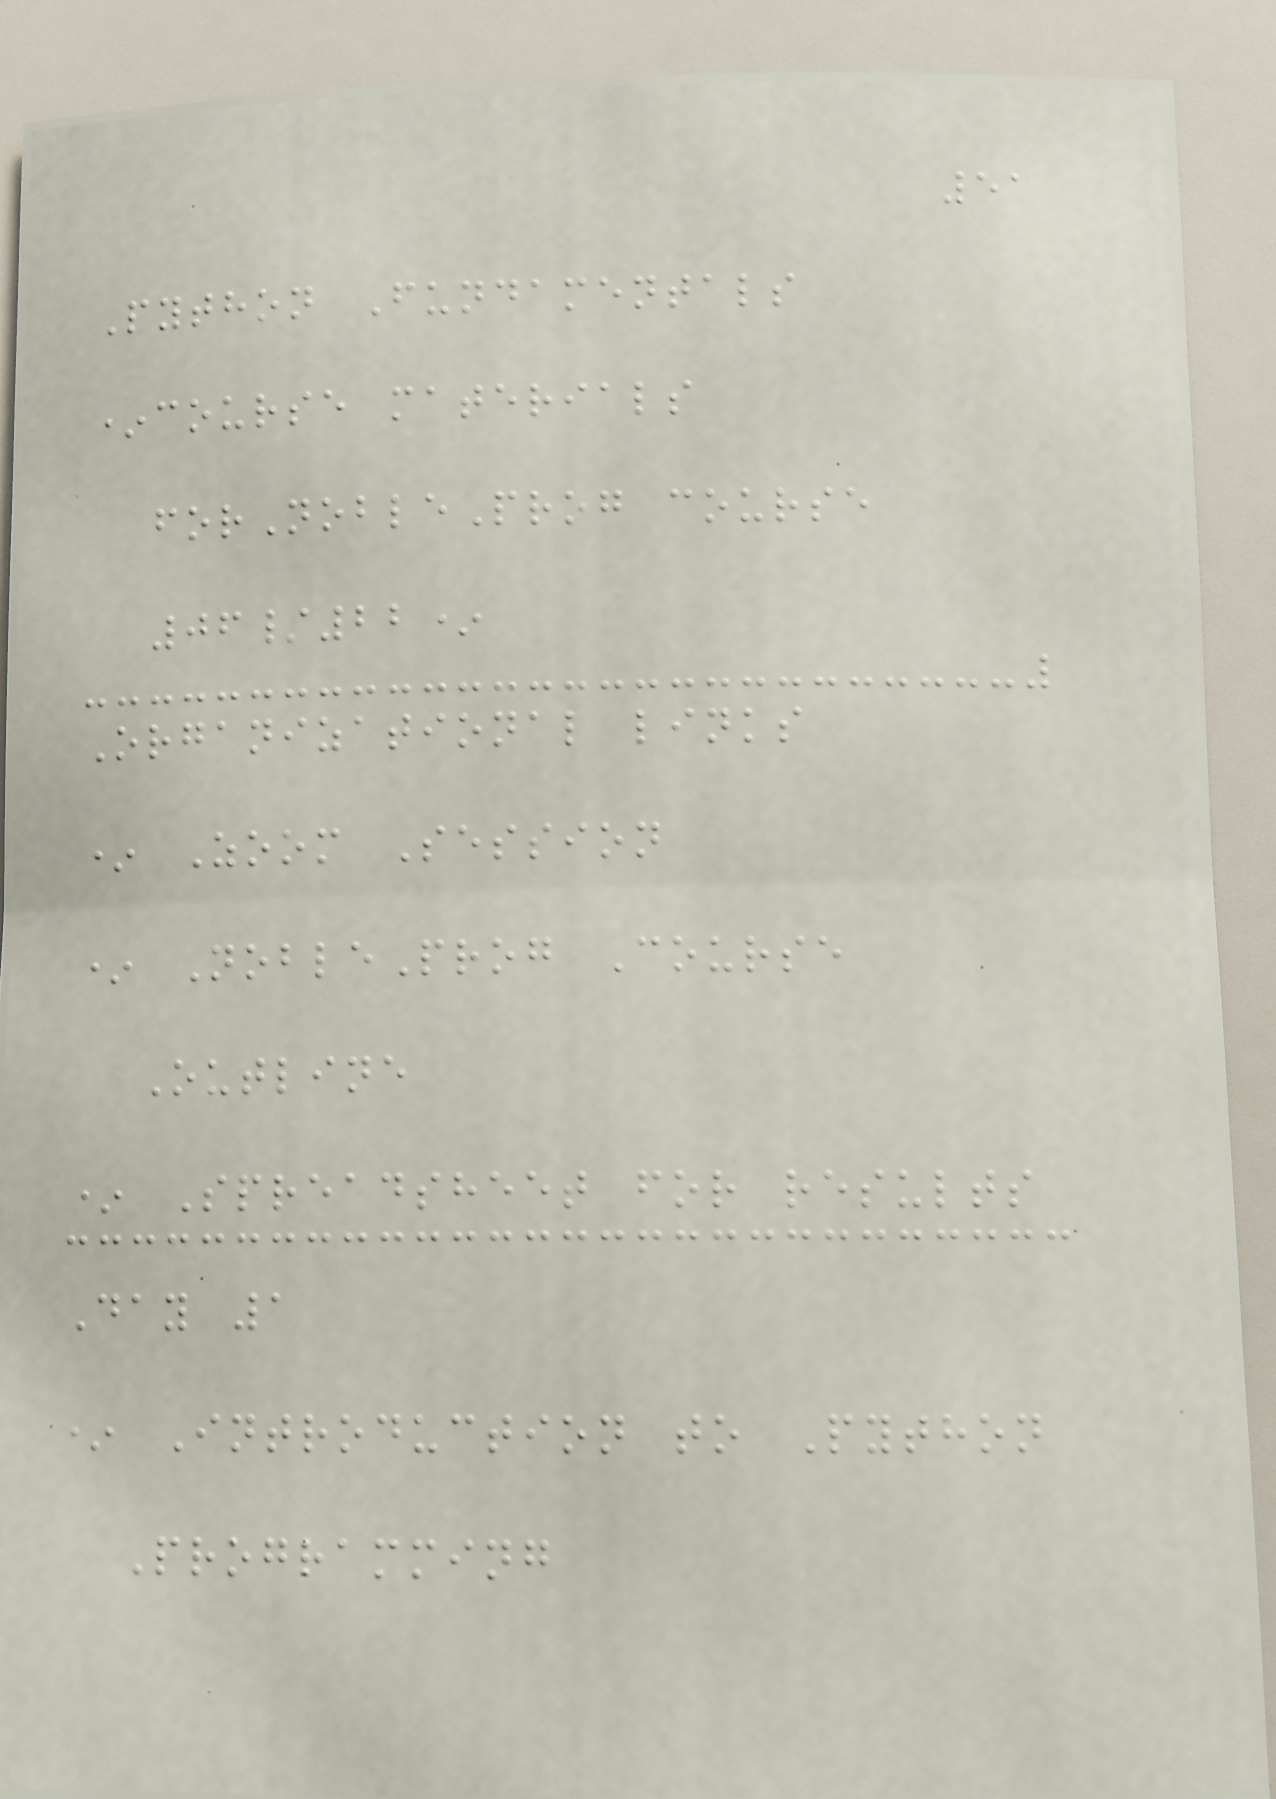51
Python Fundamentals
*course materials
forNobleProg course
06/22*
Organizational links
* Zoom Session
* NobleProg Course
Outline
* Spreadsheet for results
Day 1
* Introduction to Python
Programming
